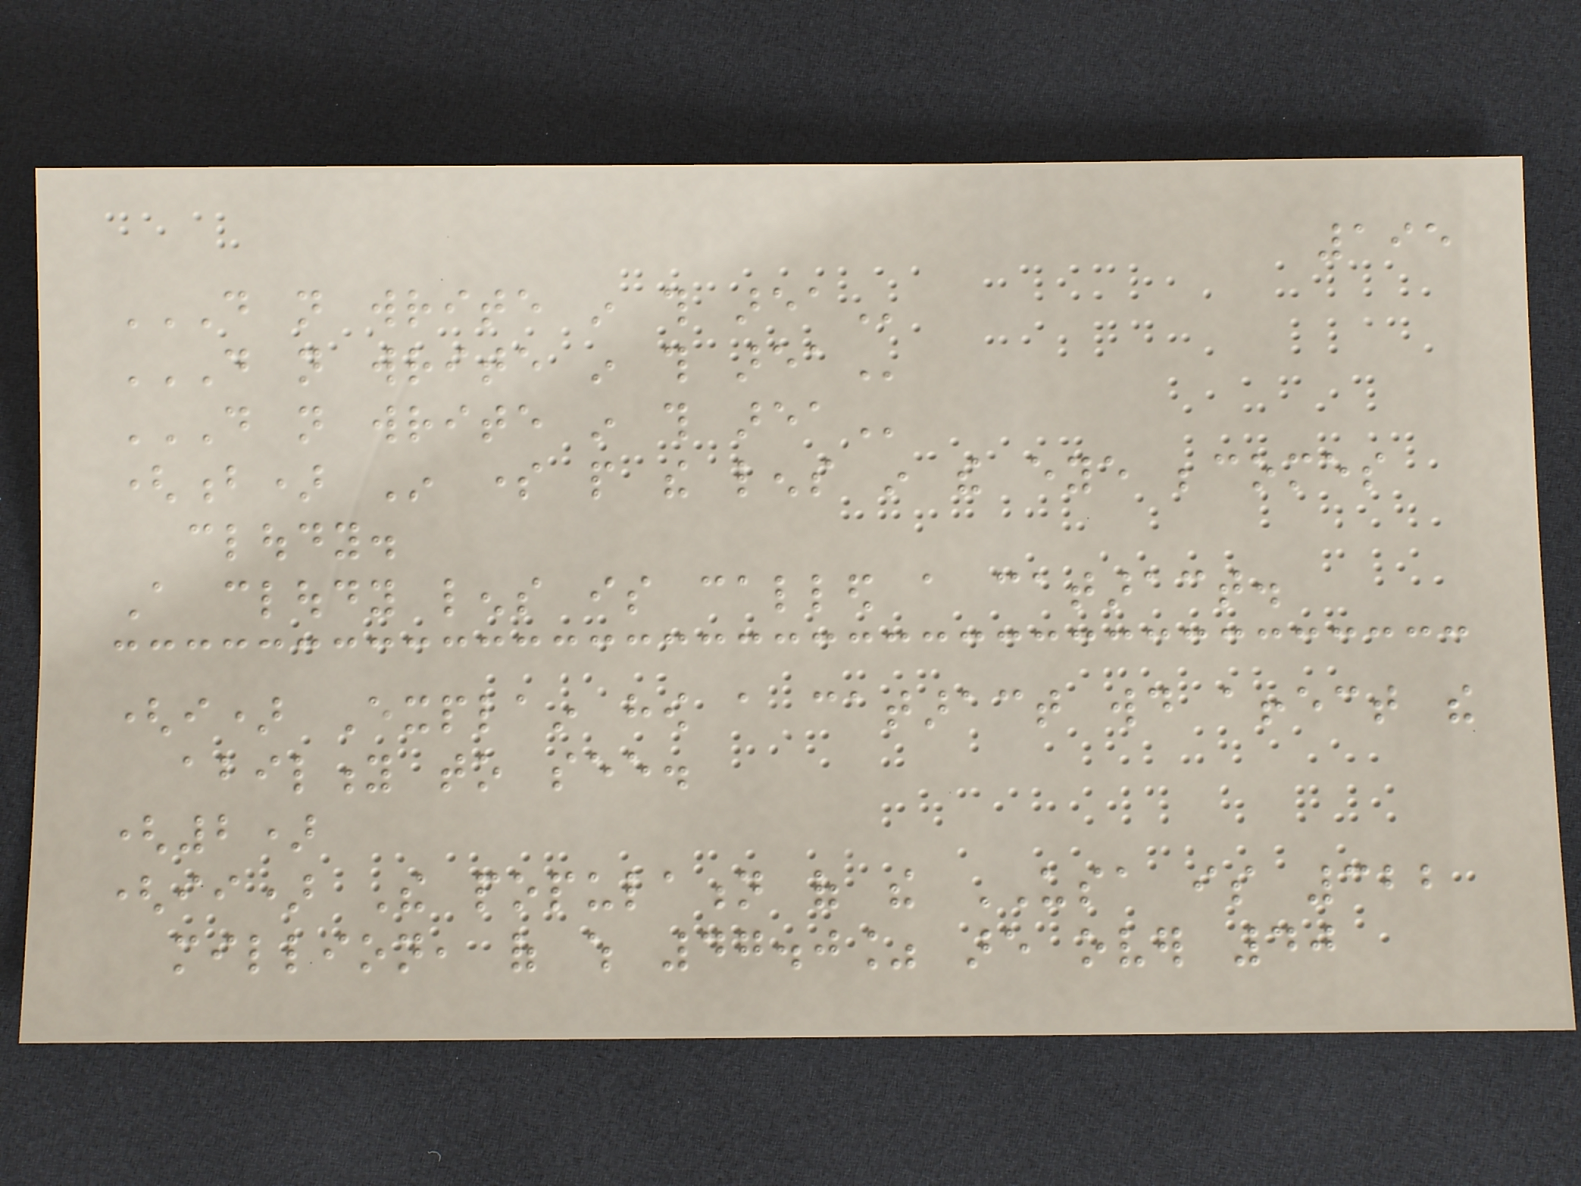195
DO NOT WRITE IN THIS AREA
DO NOT WRITE IN THIS AREA
DO NOT WRITE IN THIS AREA
(b) In some people the lens in the eye becomes
cloudy.
A cloudy lens is called a cataract.
(i) Explain how a cataract would affect the
ability to see.
(2)
(ii) The population of the USA is 322
million, of which 47.0% are over 40
